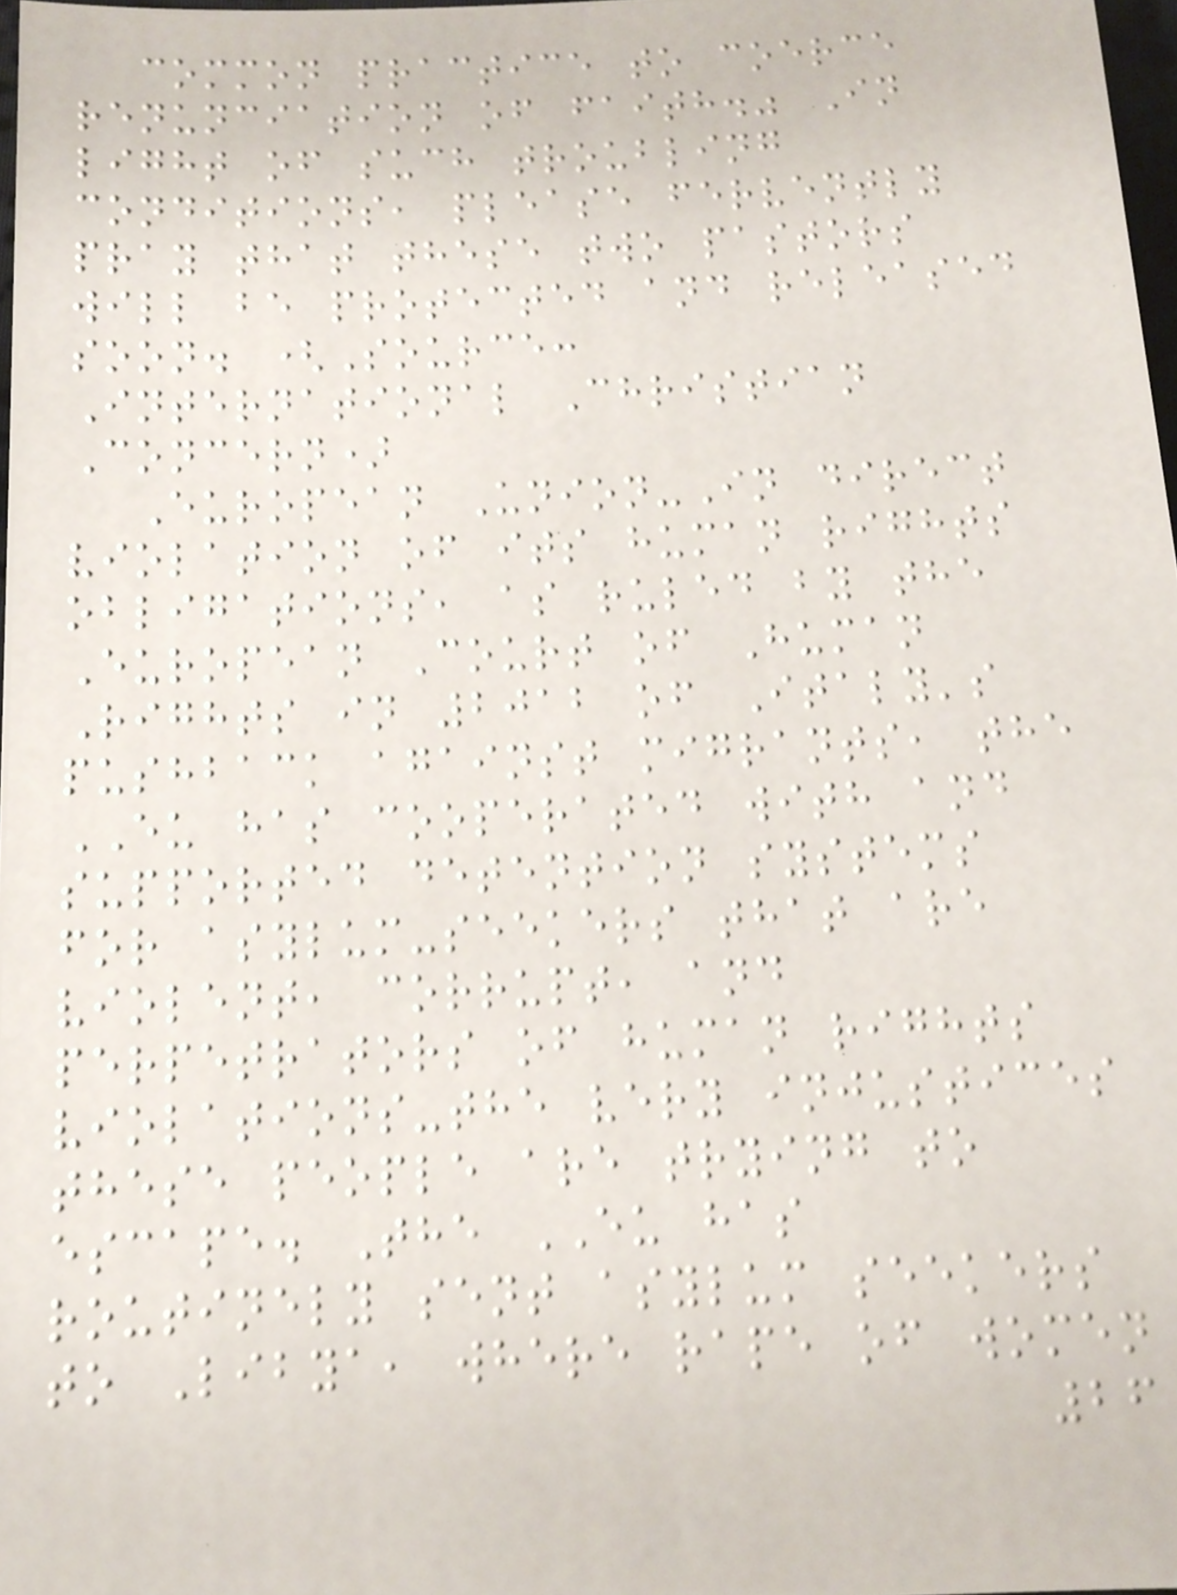common practice to coerce
renunciation of faith." In
light of such troubling
conditions, please fervently
pray that these two pastors
will be protected and released
soon. (Source:
International Christian
Concern)
European Union-In direct
violation of its human rights
obligations, as ruled by the
European Court of Human
Rights in 2012 of Italy's
pushback against migrants, the
EU has cooperated with and
supported detention systems
for asylum-seekers that are
violent, corrupt, and
perpetrators of human rights
violations-the very injustices
these people are trying to
escape. The EU has
routinely sent asylum seekers
to Libya, where rape of women
26
